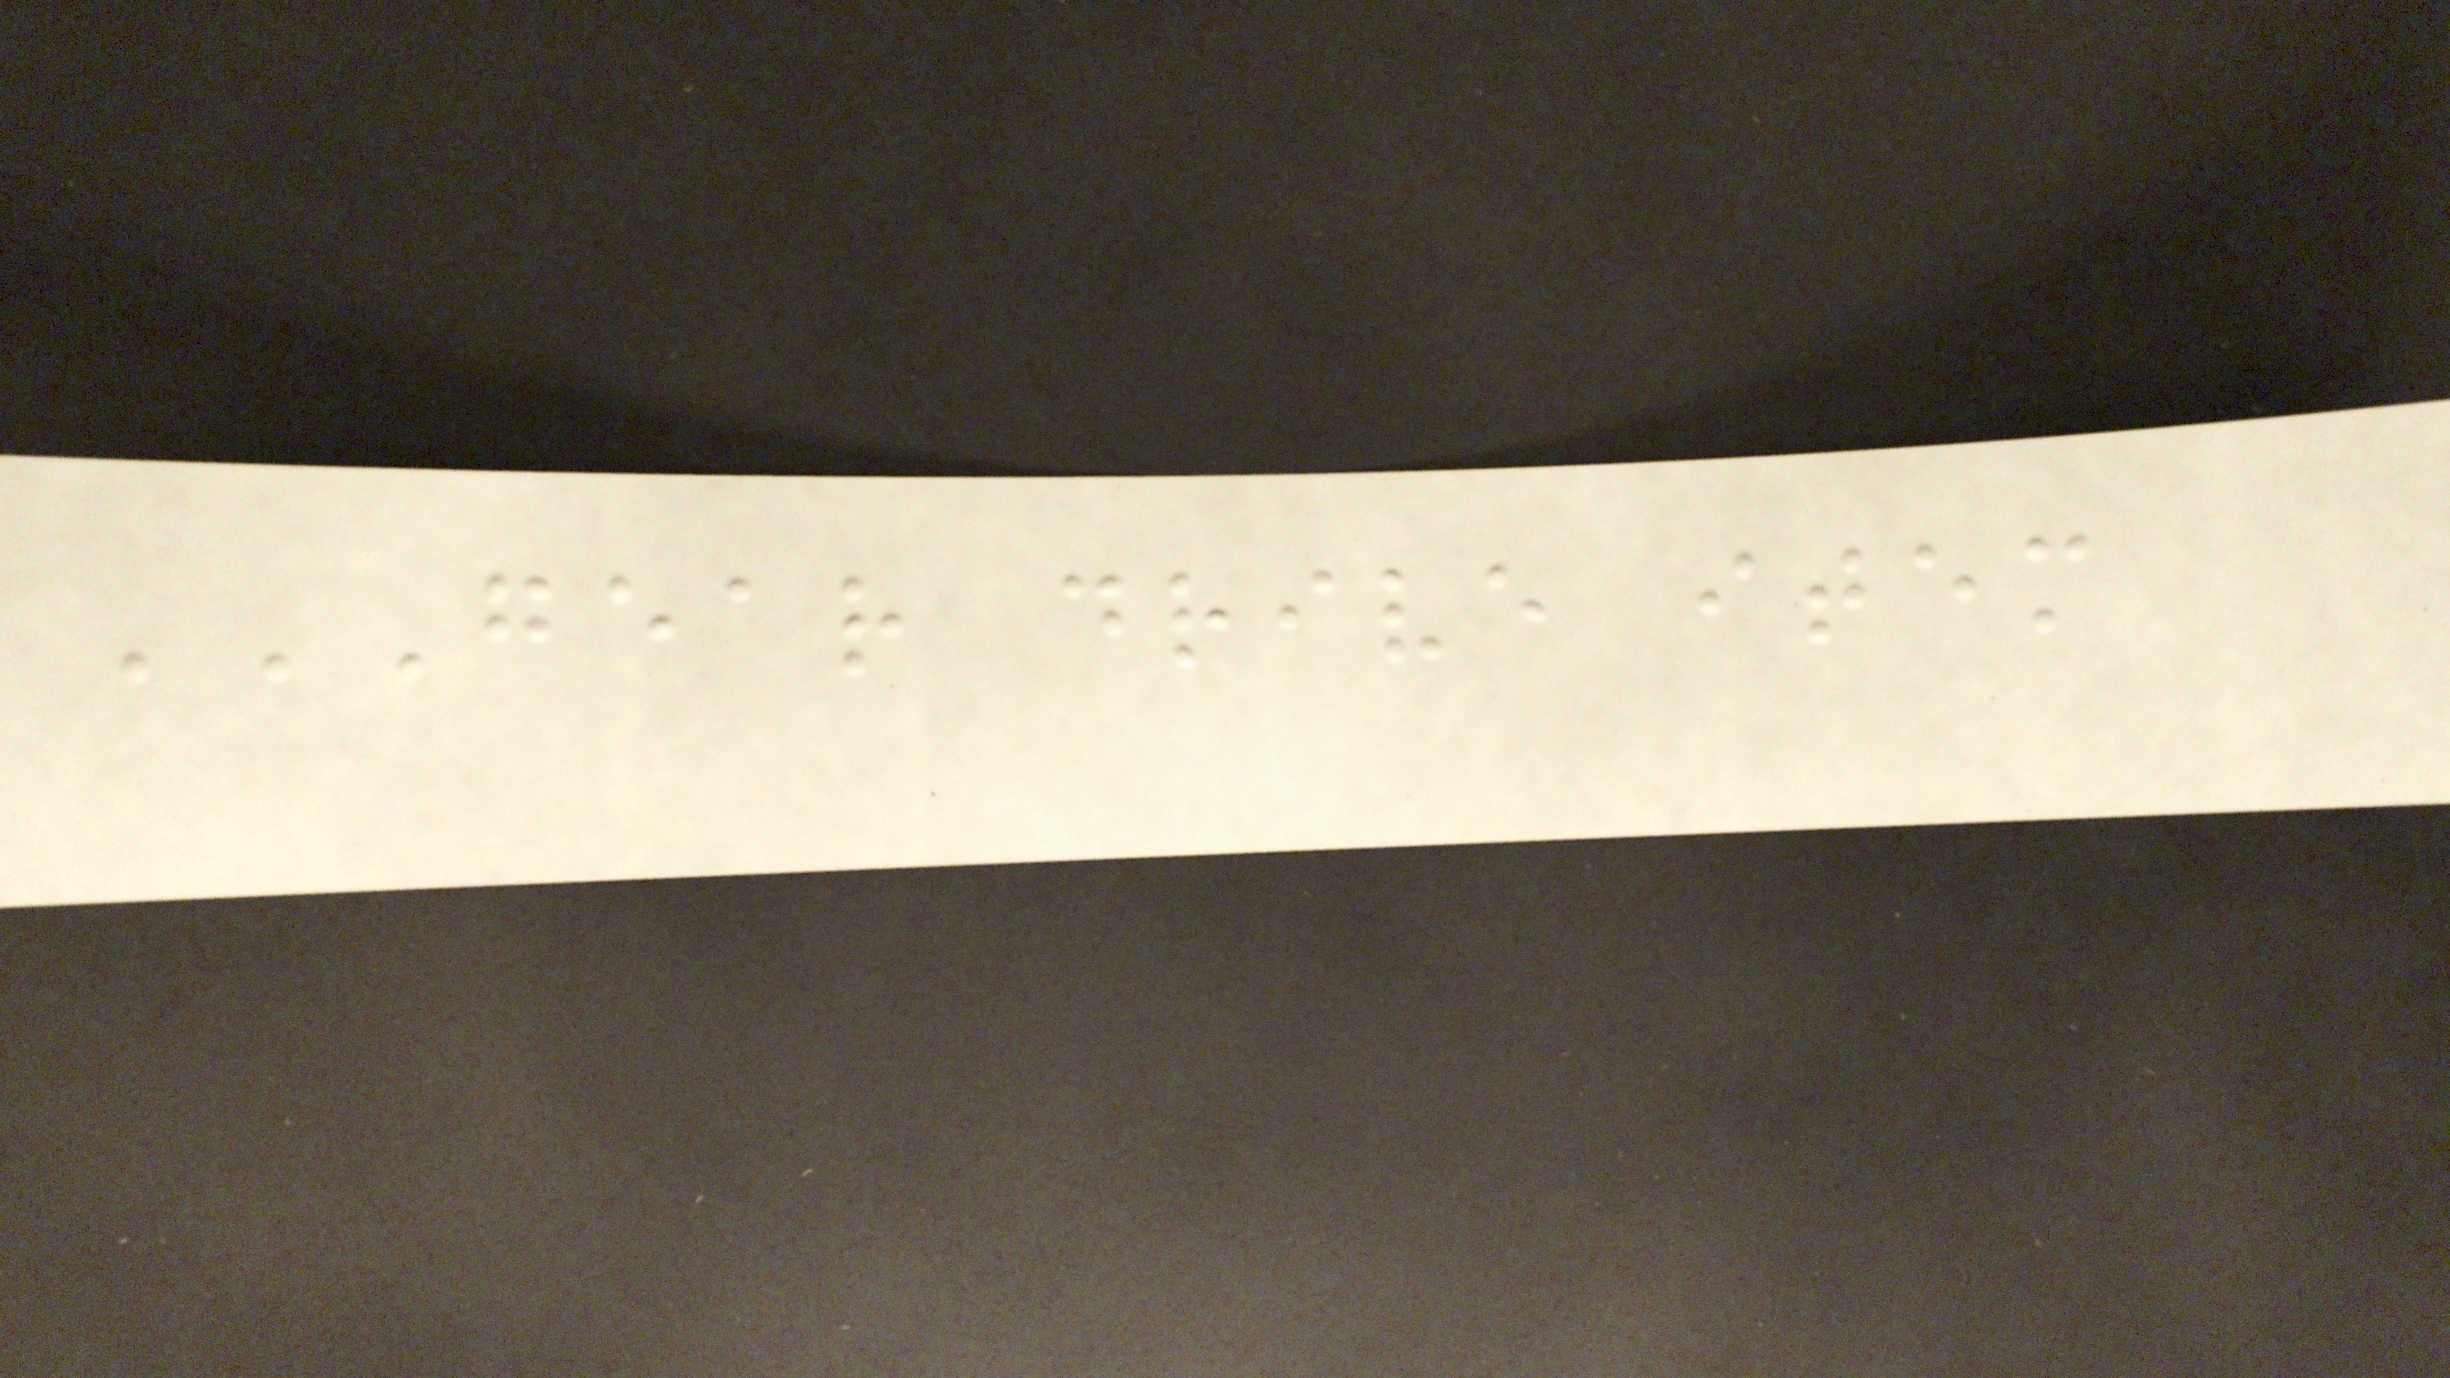GEAR DRIVE ITEM
